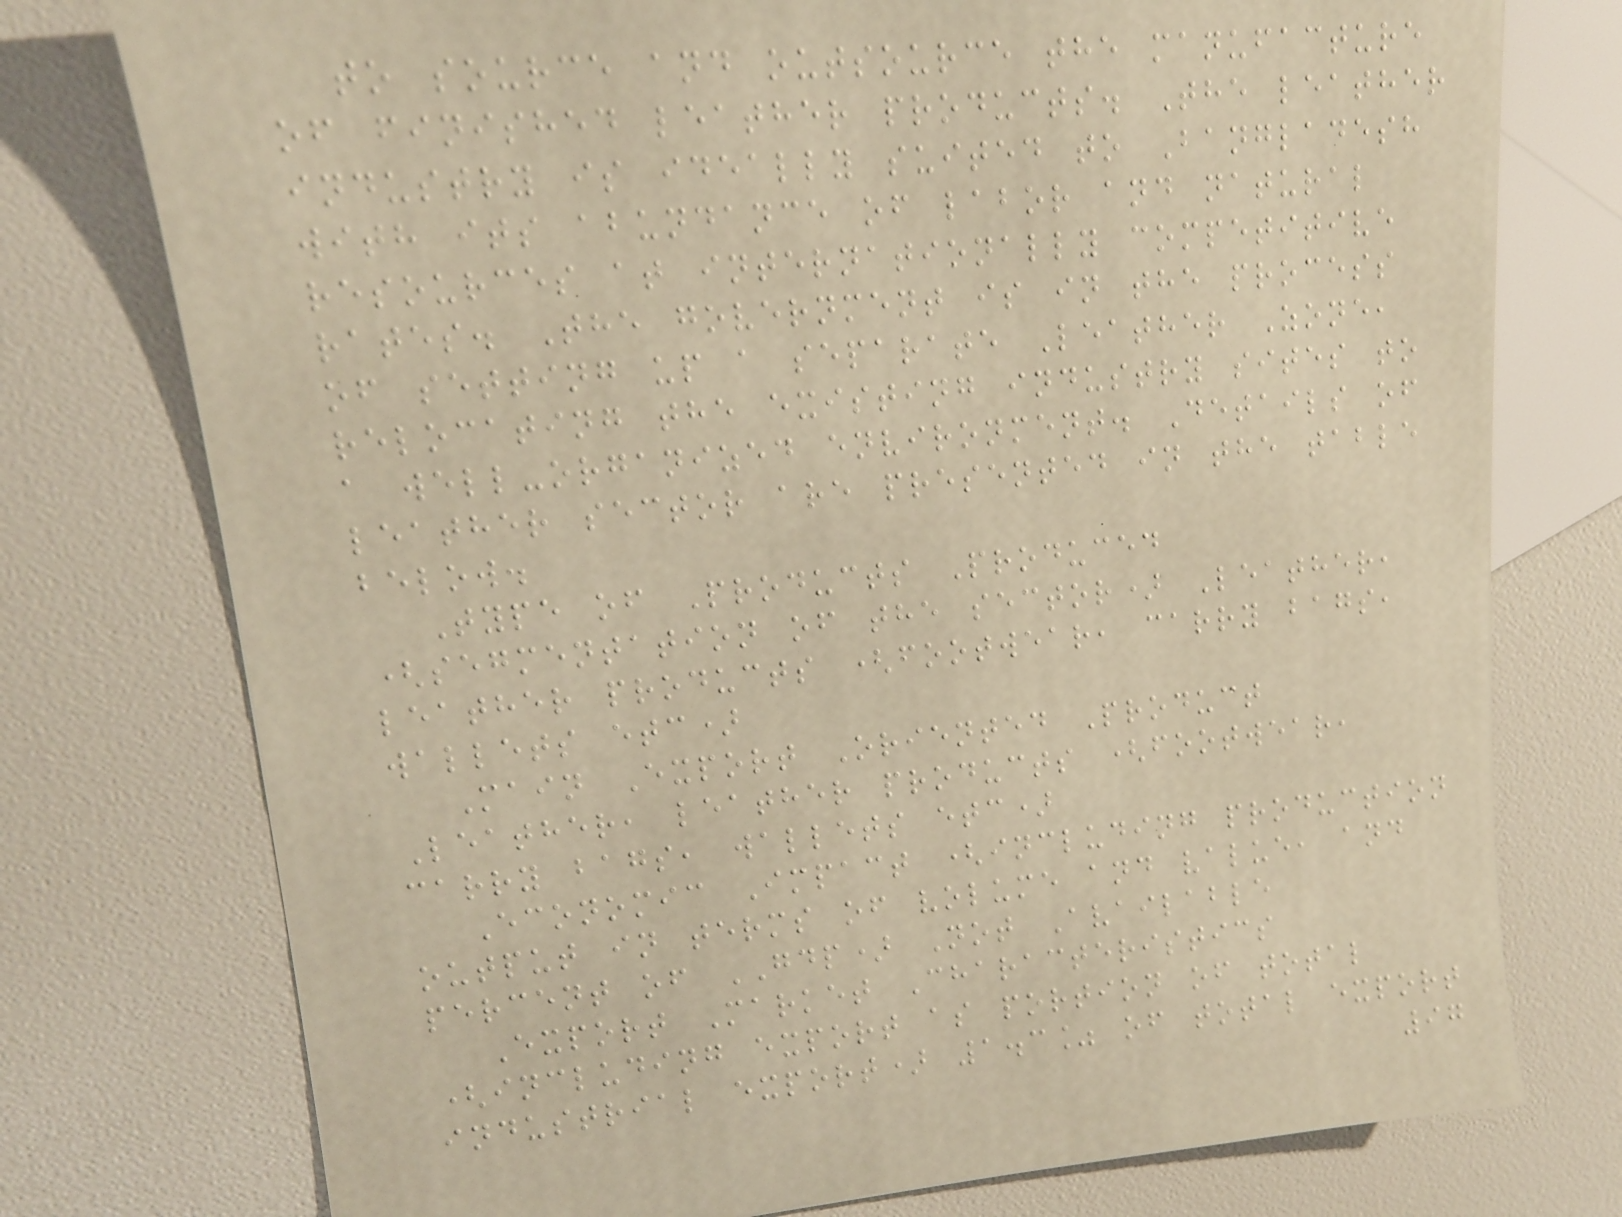to source and outsource the manufacture
of finished leather products. The leather
industry is ideally suited to Bangladesh
with its abundance of labor and natural
resources at internationally competitive
rates. The government is in the process
of setting up a separate Leather Zone,
relocating the existing industry sites to
a well-organized environment. Details of
leather sector are presented in the table
below.
Type of Products Produced
(segmentation of the sector) Leather,
leather products (footwear, carry bags,
wallets etc)
Main Export Oriented Product
Leather, leather products (footwear,
carry bags, wallets etc)
Economic Impact (including production
output in terms of volume and value, and
percent of GDP) Not Available
Export Market Characteristics
(including export as portion of total
industrial export) 1.3% of total export
97
